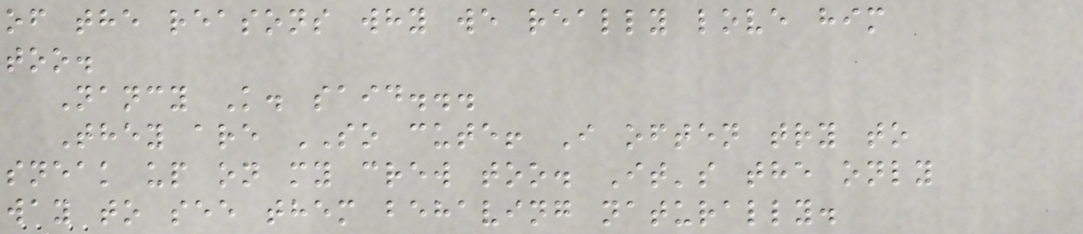of the reasons why we really love him
too.
Nancy K. said...
They are SO cute! I often try to
sneak up on my crew too. It's the only
way to see them behaving naturally.
